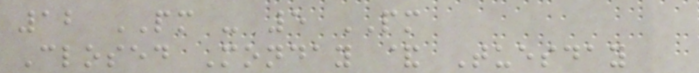12 PM - 5 PM
Closed Monday & Tuesday
